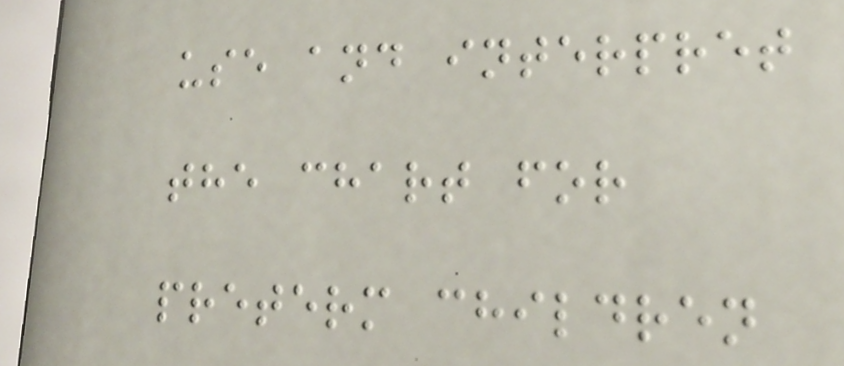use and interpret
the chart for
preterm children
